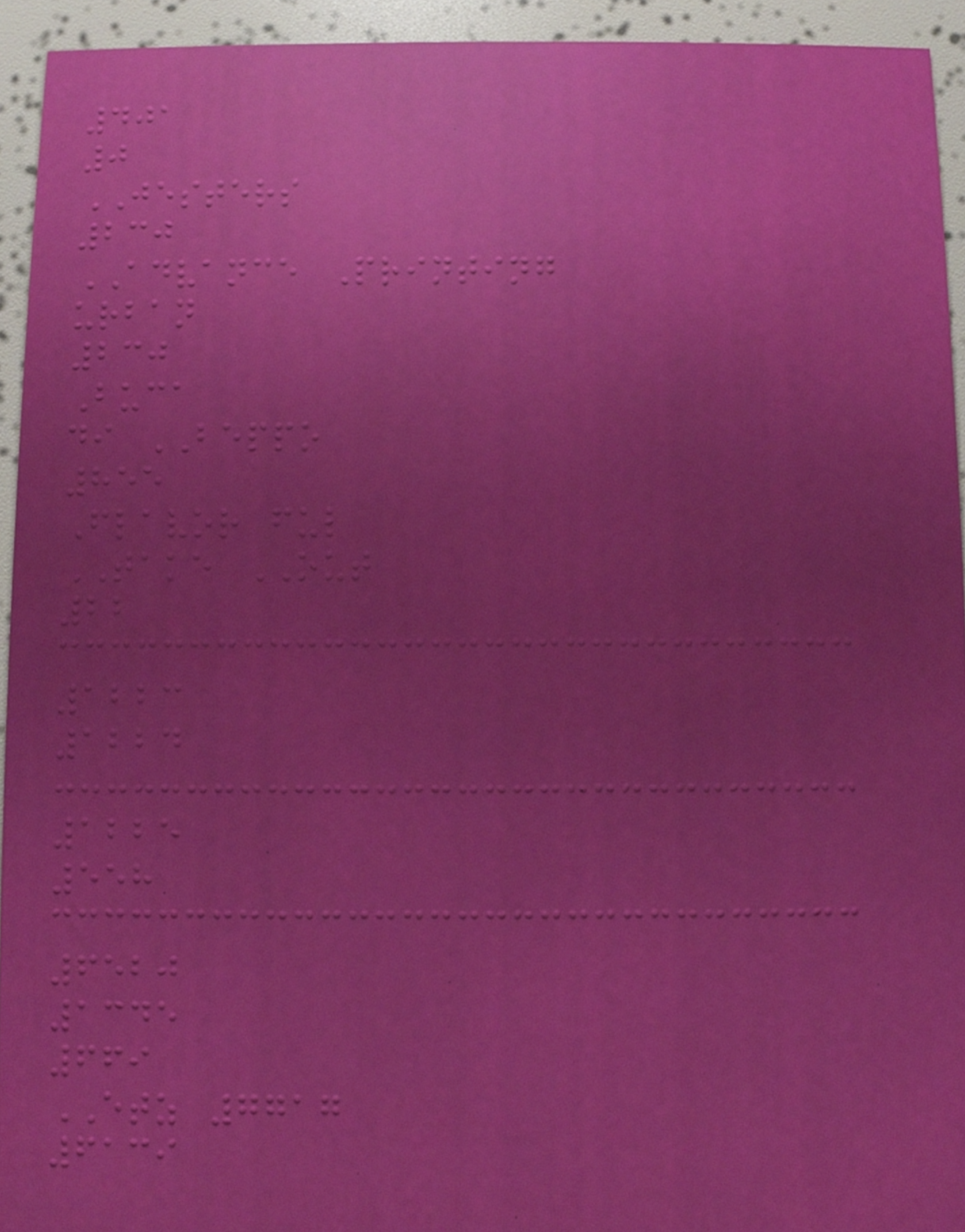401
0
JESTERS
230
ADVANCE Printing
urban
230
Buca
di BEPPO
855
Flavor ful
TAKE OUT
22
1223
1224
1225
558
6520
1345
669
ETZ 7717
6139
